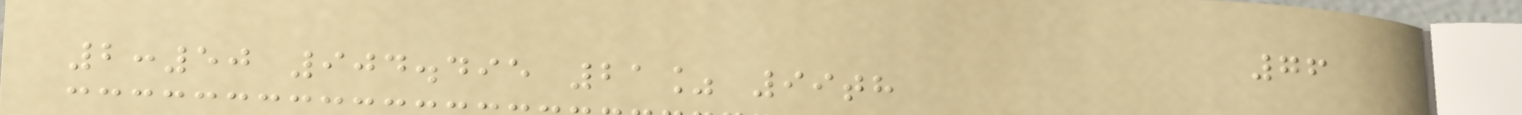76
2:50 904.495 21% 99th
